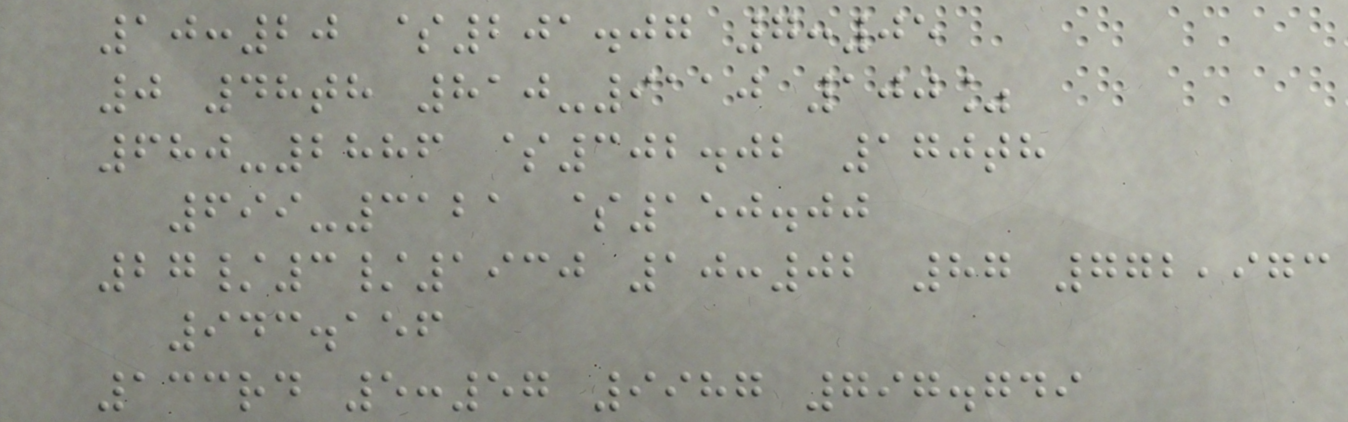10:20 $201.07 7:05
0 48th 810-9110 100%
680-2886 $302.02 170th
699-3121 $150.00
27/3/1930 10:02 87 772,973
943.156
133rd 5:57 9987 797.749
